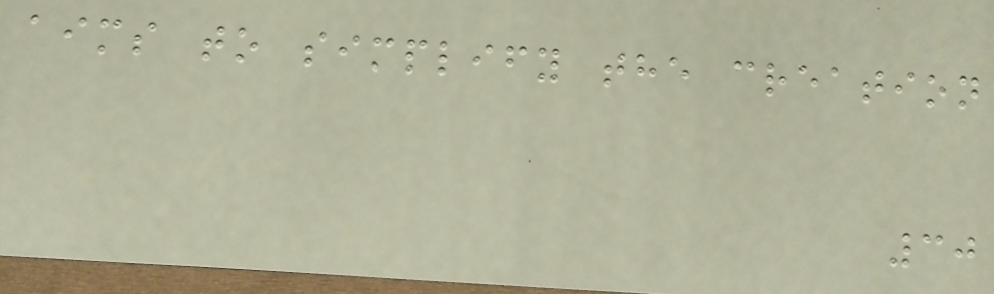aims to simplify the creation
30
